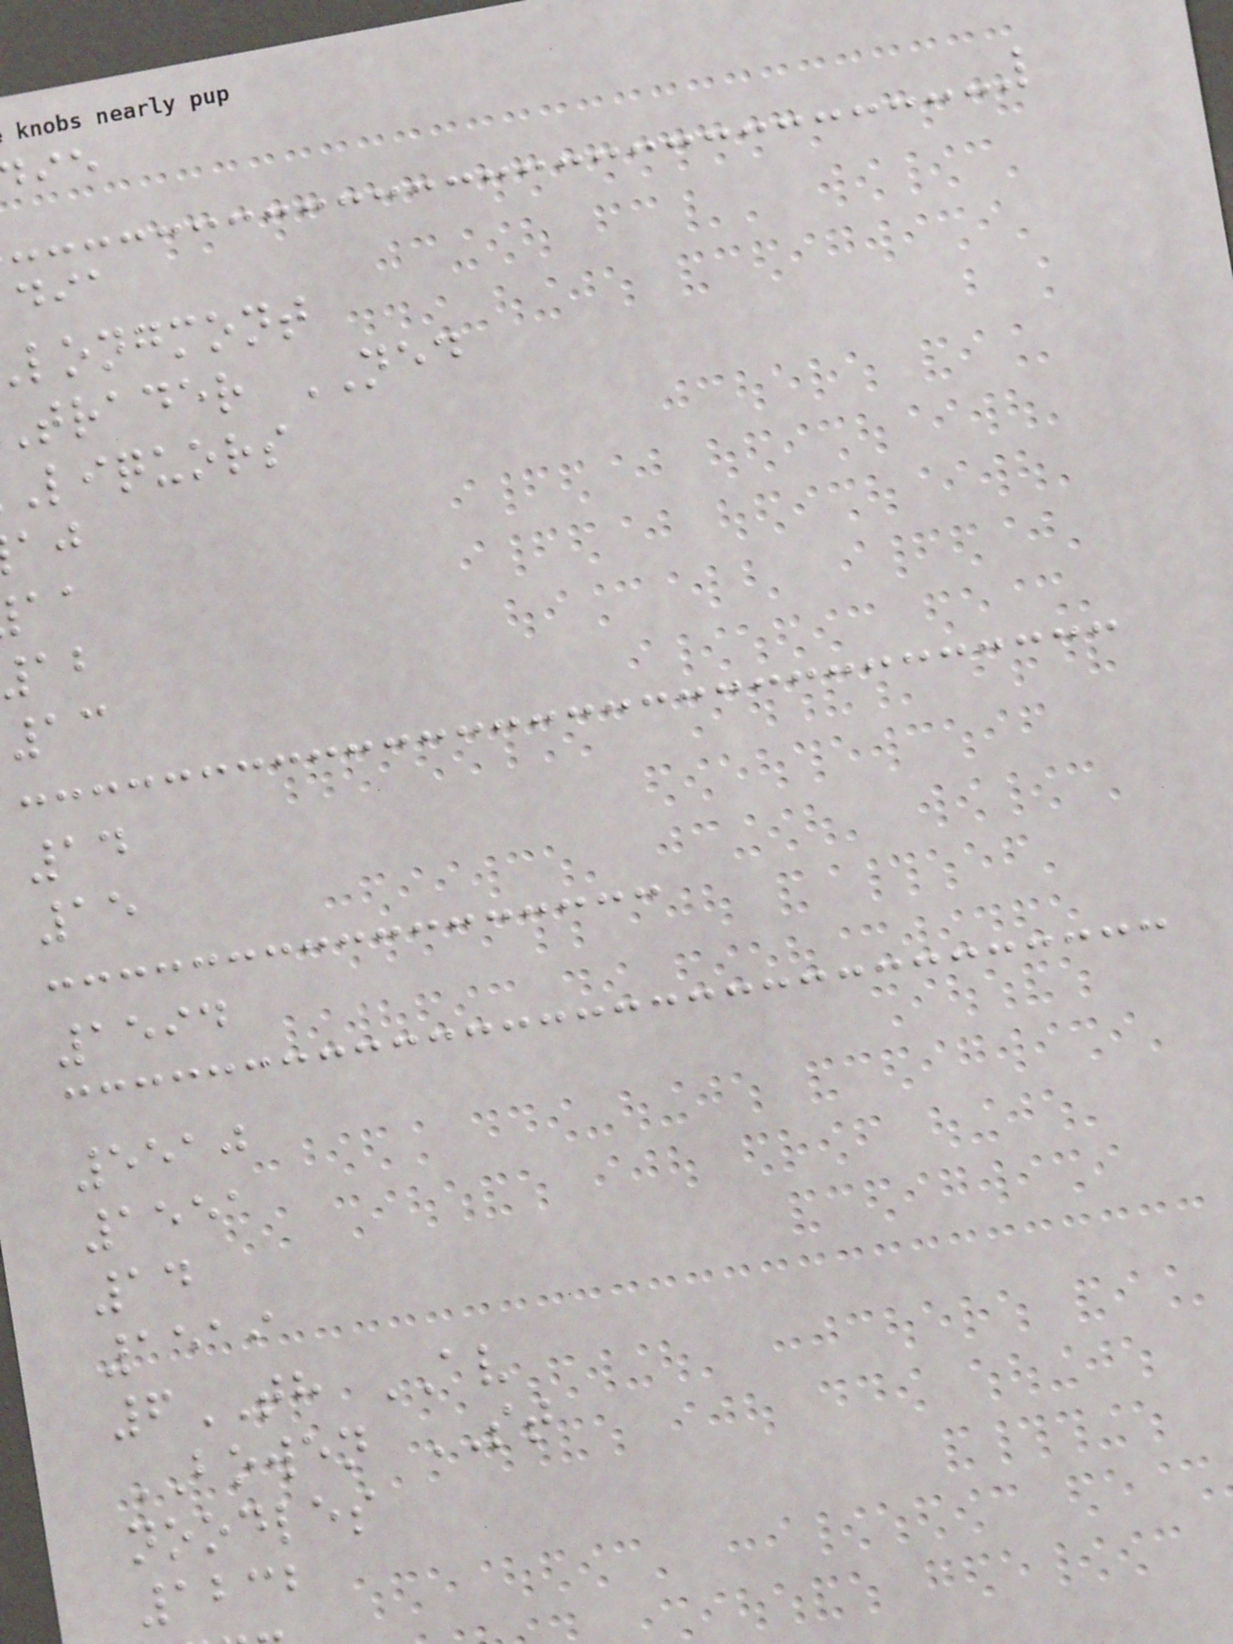longmont
trader NED
liquors
13
14
15
1594
5510
1551
14
1519
6TH AV
BOWEN ST
noodles
1232
